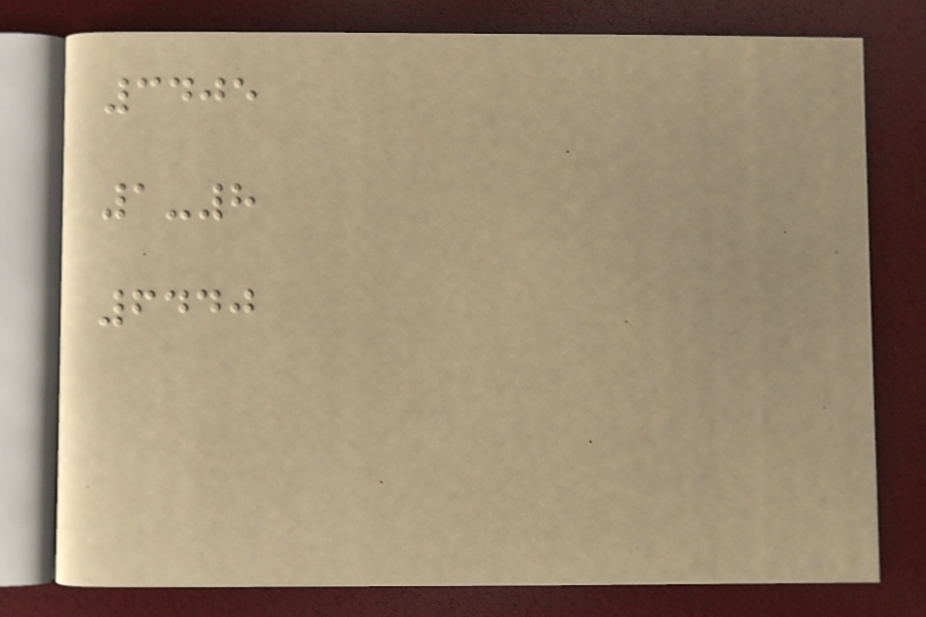3405
1-8
6440
